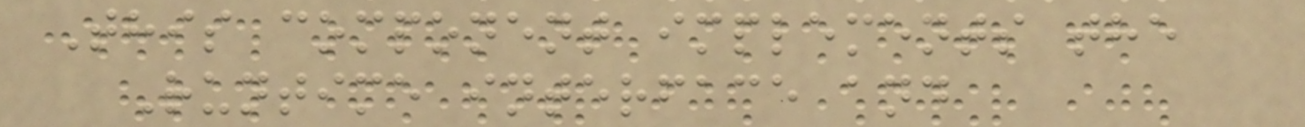This component implements the
Runtime interface and
